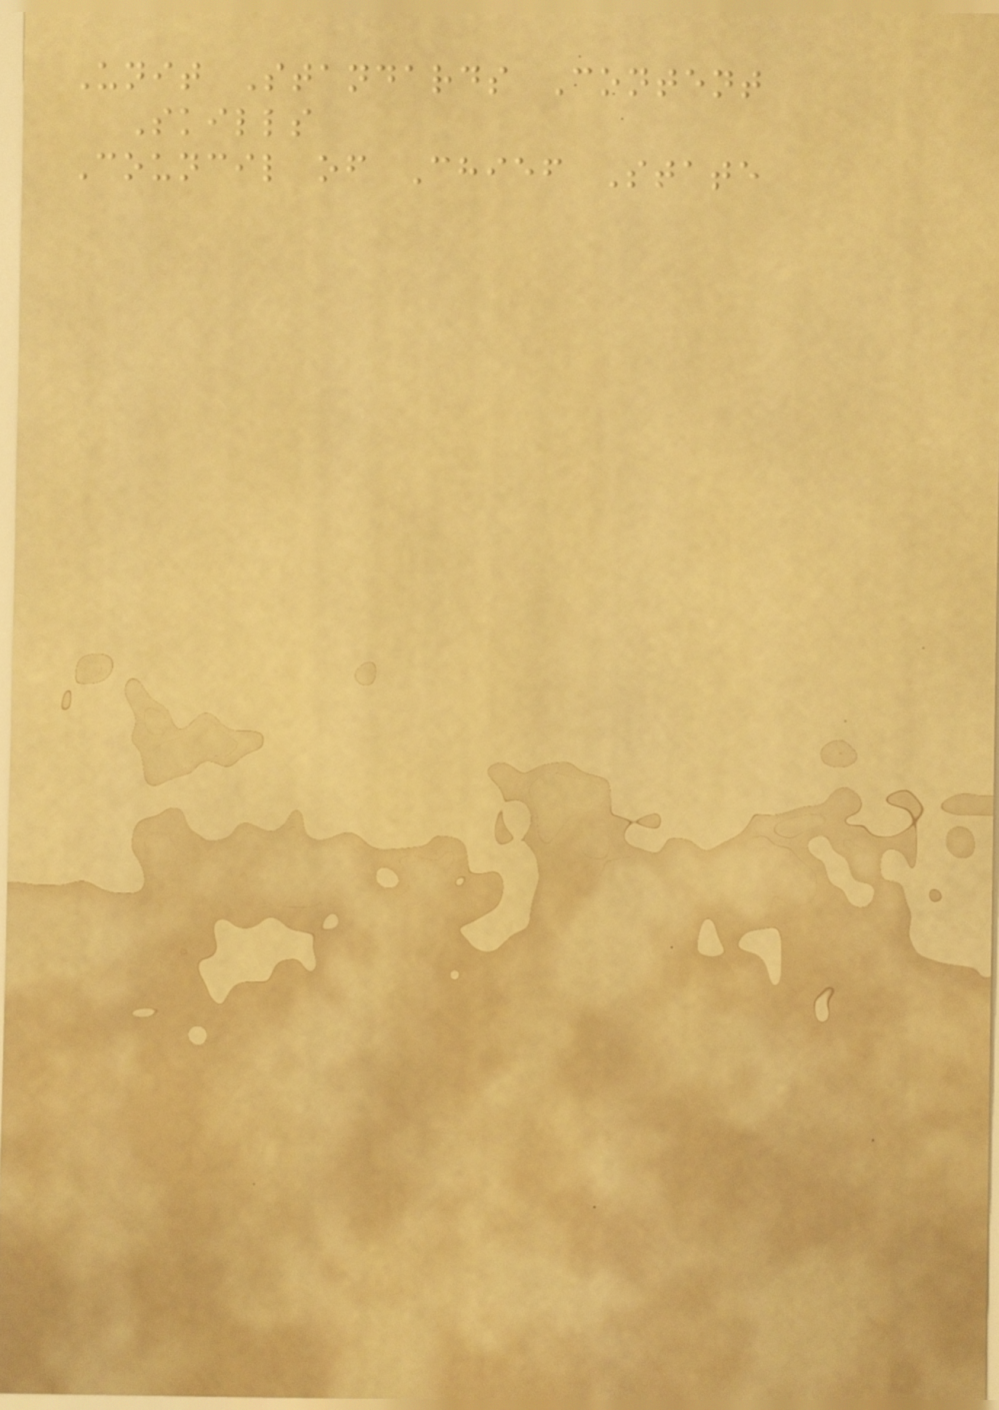Unit Standards Content
Skills
Council of Chief State
